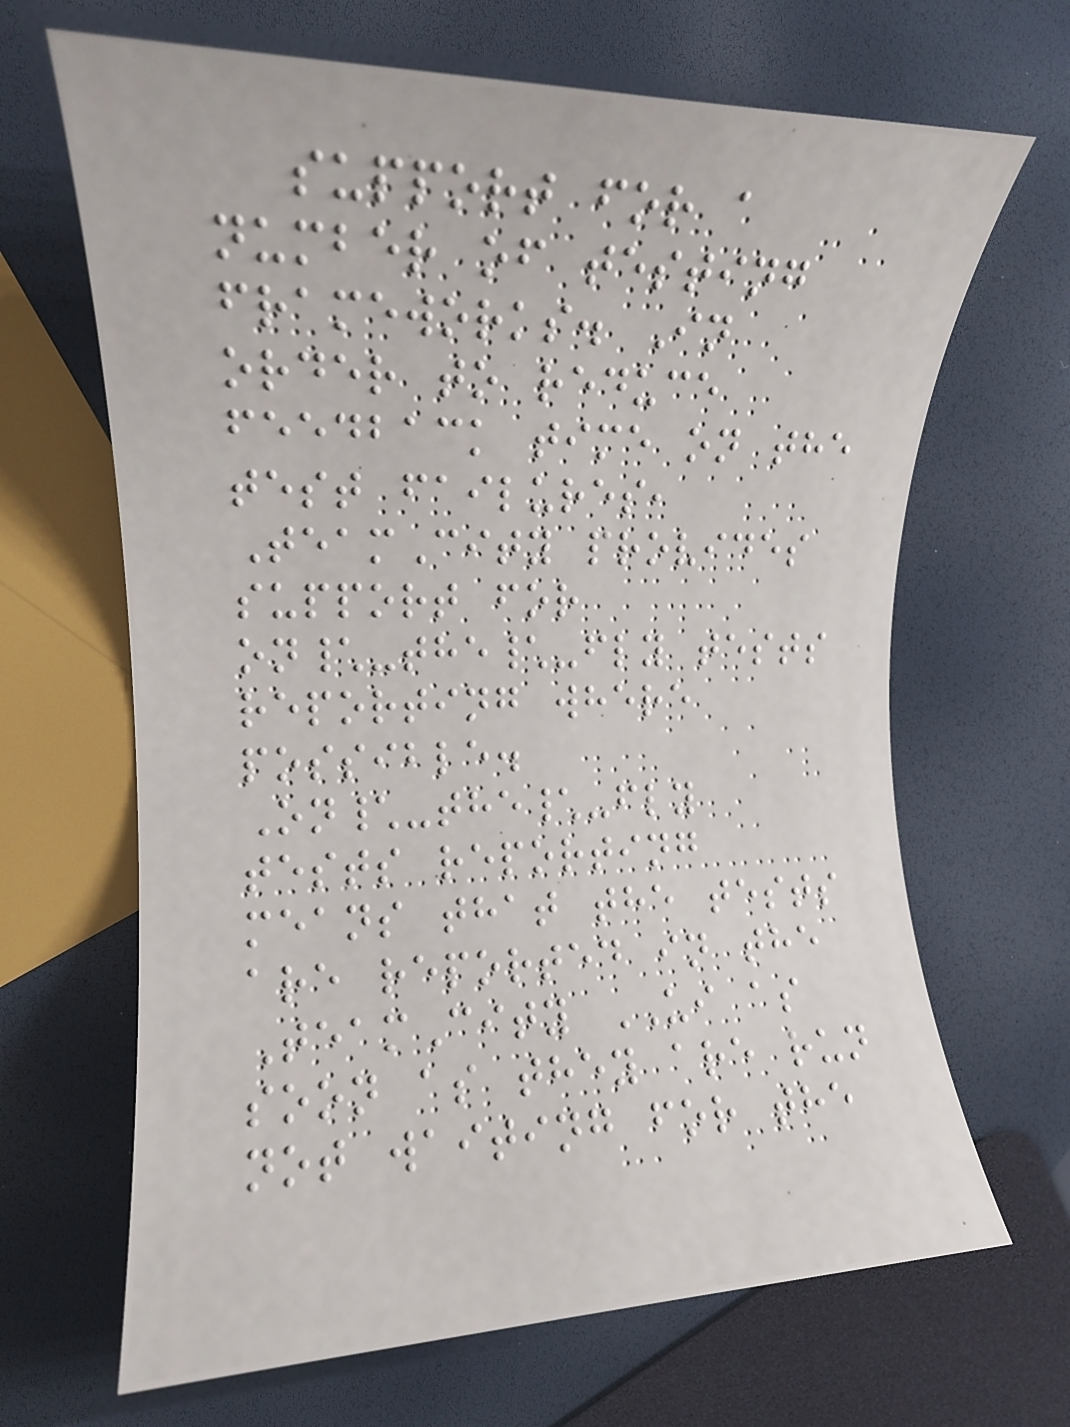support for a
number of testing
frameworks. In
order to reduce
feedback time on the
test failures,
TeamCity provides
support for
on\-the\-fly tests
reporting where
possible.
On\-the\-fly
tests reporting
means that the tests
are reported in the
TeamCity UI as
soon as they are run
not waiting for the
